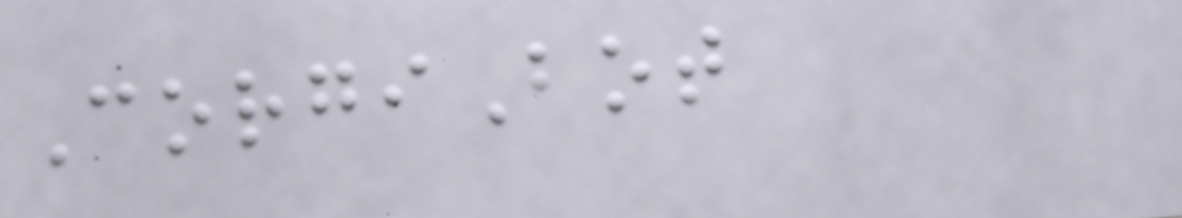CorgiBot
